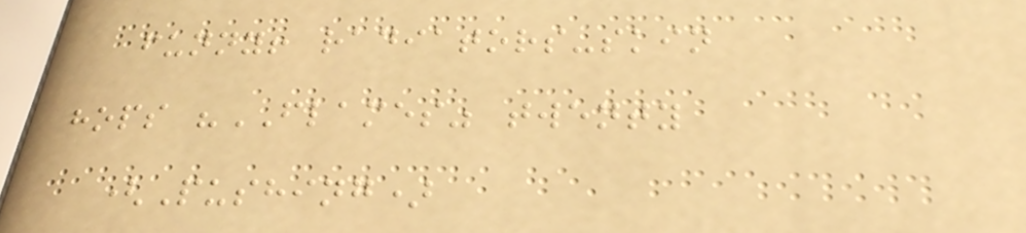funny! radiators-skin
hops "FLAMES" twenty
(Pushing)
